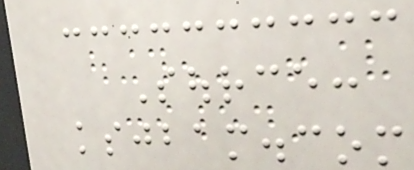Source:
ksjbam.com
